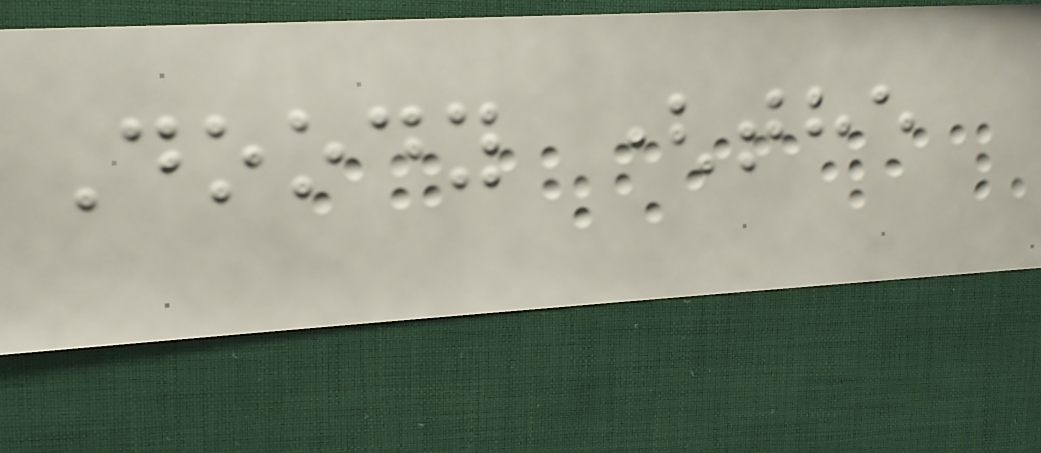Doody (the
